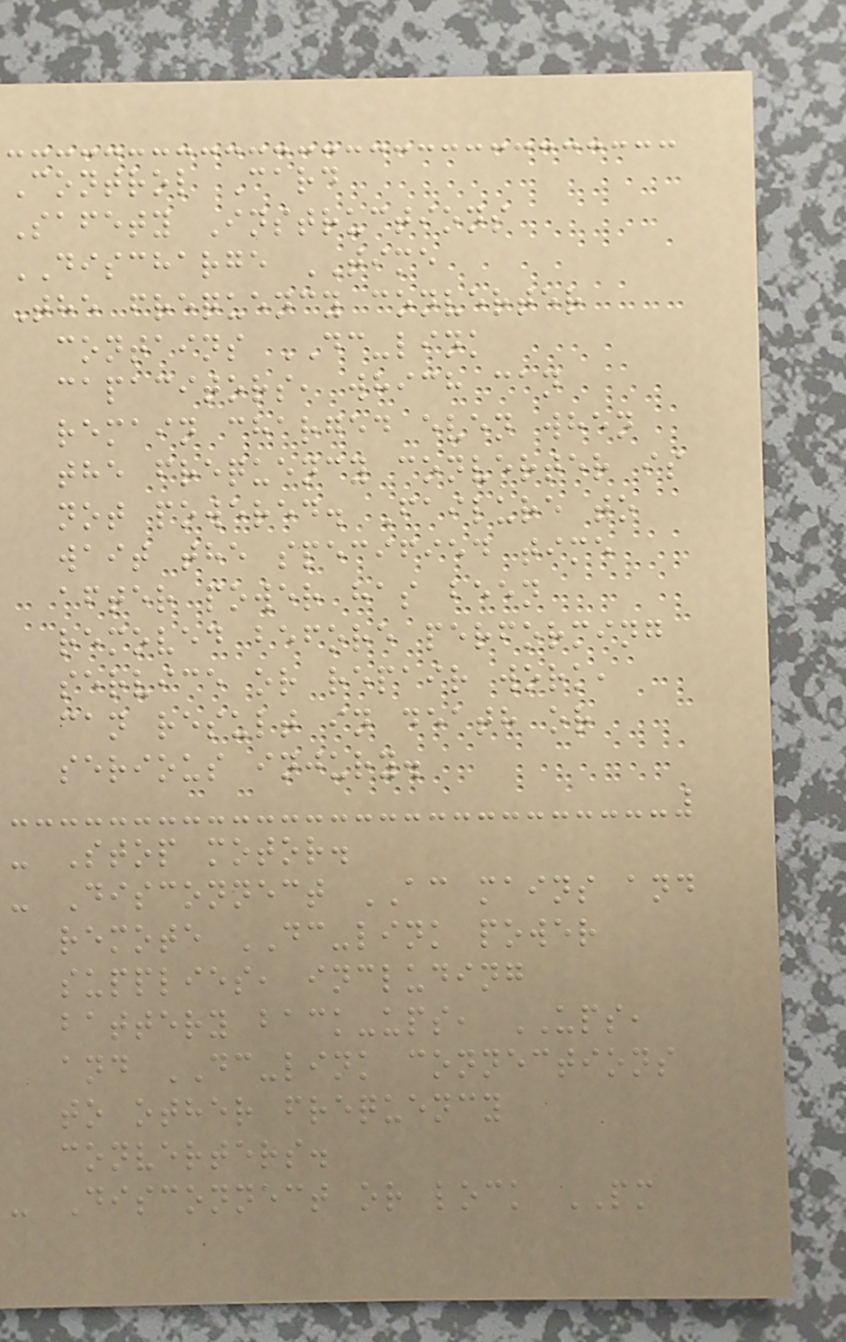Control Card
Safety Instructions
DISCHARGE TIME
The frequency converter
contains DC-link
capacitors, which can
remain charged even when
the frequency converter is
not powered. Failure to
wait the specified time
after power has been
removed before performing
service or repair work,
can result in death or
serious injury.
- Stop motor.
- Disconnect AC mains and
remote DC-link power
supplies, including
battery back-ups, UPS,
and DC-link connections
to other frequency
converters.
- Disconnect or lock PM
